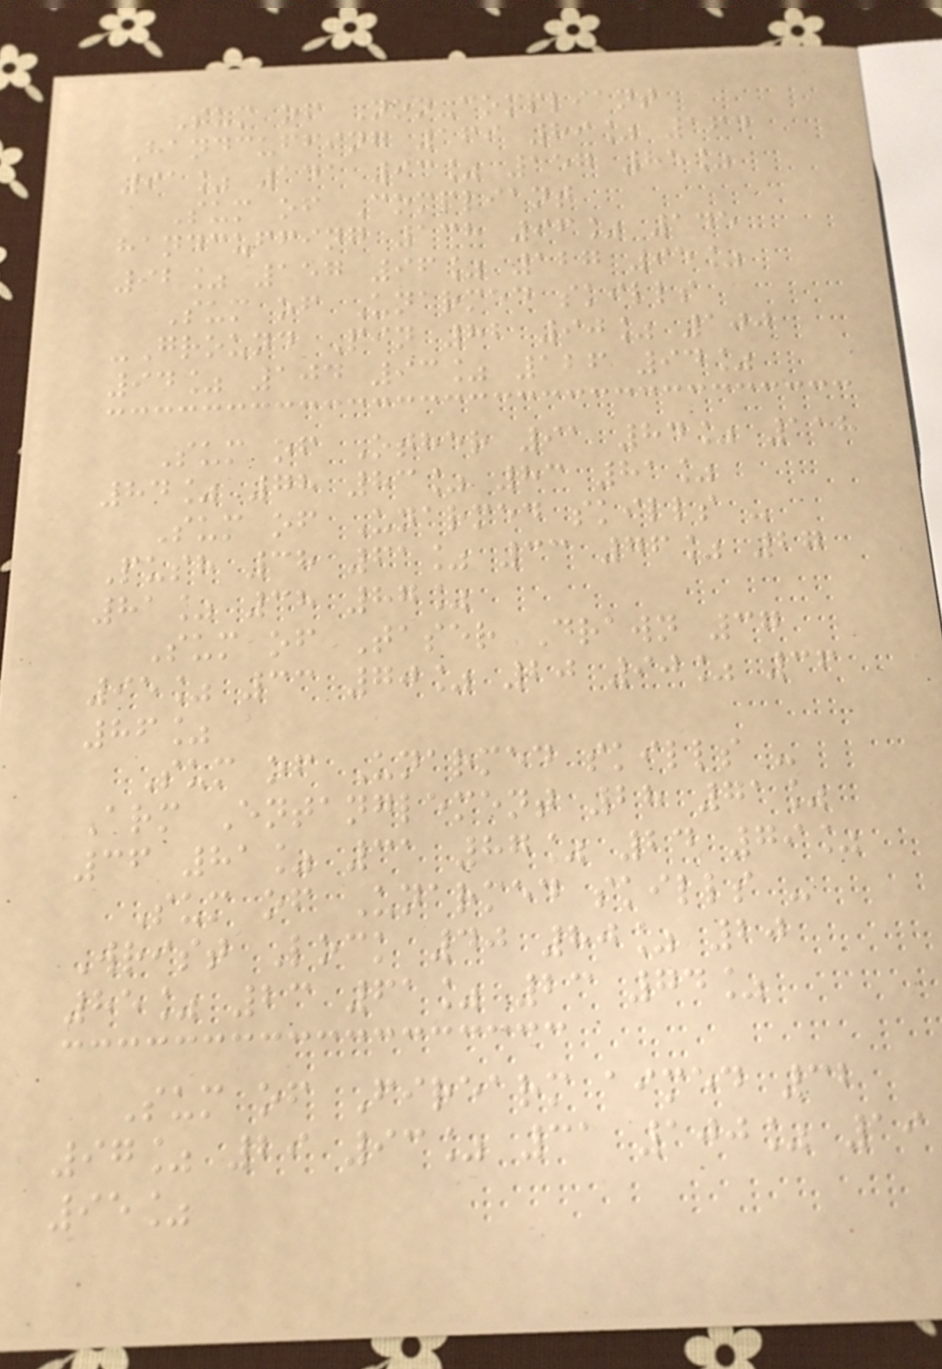Sum of Non-compliant
Handcuffing 169 89% 164
91% 141 93% 157 85%
Sum of Compliant
handcuffing 138 96% 145
92% 157 96% 127 95%
Sum of Unarmed skills
-Ground Pin 82 90% 100
94% 104 93% 126 94%
Sum of Other 91 84% 118
84% 78 83% 83 81%
Sum of Unarmed skills -
Push 38 61% 33 76% 27
81% 38 87%
Sum of Taser Drawn 37
95% 33 70% 20 90% 36
86%
Sum of Unarmed skills -
Arm Entanglement 28 71%
36 81% 31 87% 24 79%
Sum of Unarmed skills -
Wrist Lock 40 80% 20
85% 23 61% 23 74%
Sum of Firearm aimed 32
97% 29 93% 31 100% 19
95%
